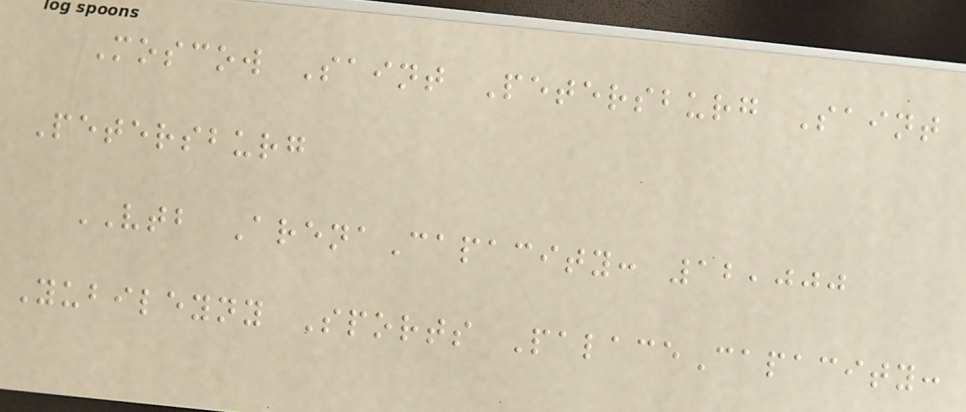Moscow Saint Petersburg Saint
Petersburg
VTB ArenaCapacity: 12,000
Yubileyny Sports PalaceCapacity:
